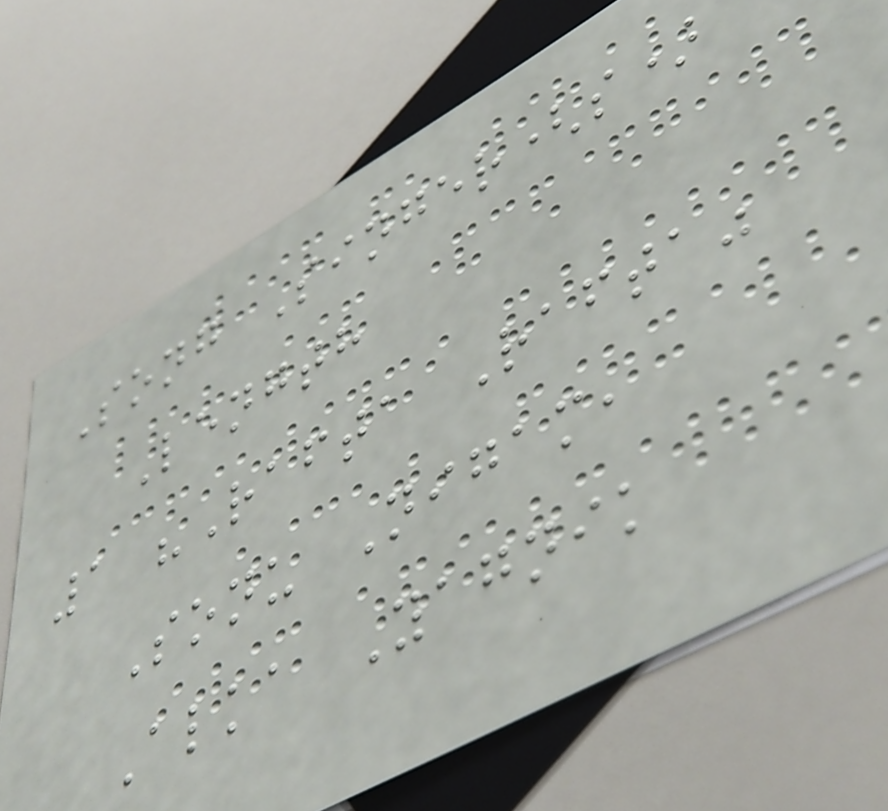Song Singer(s)
Length
1 "Rafta Rafta"
Sonu Nigam,
Alka Yagnik
